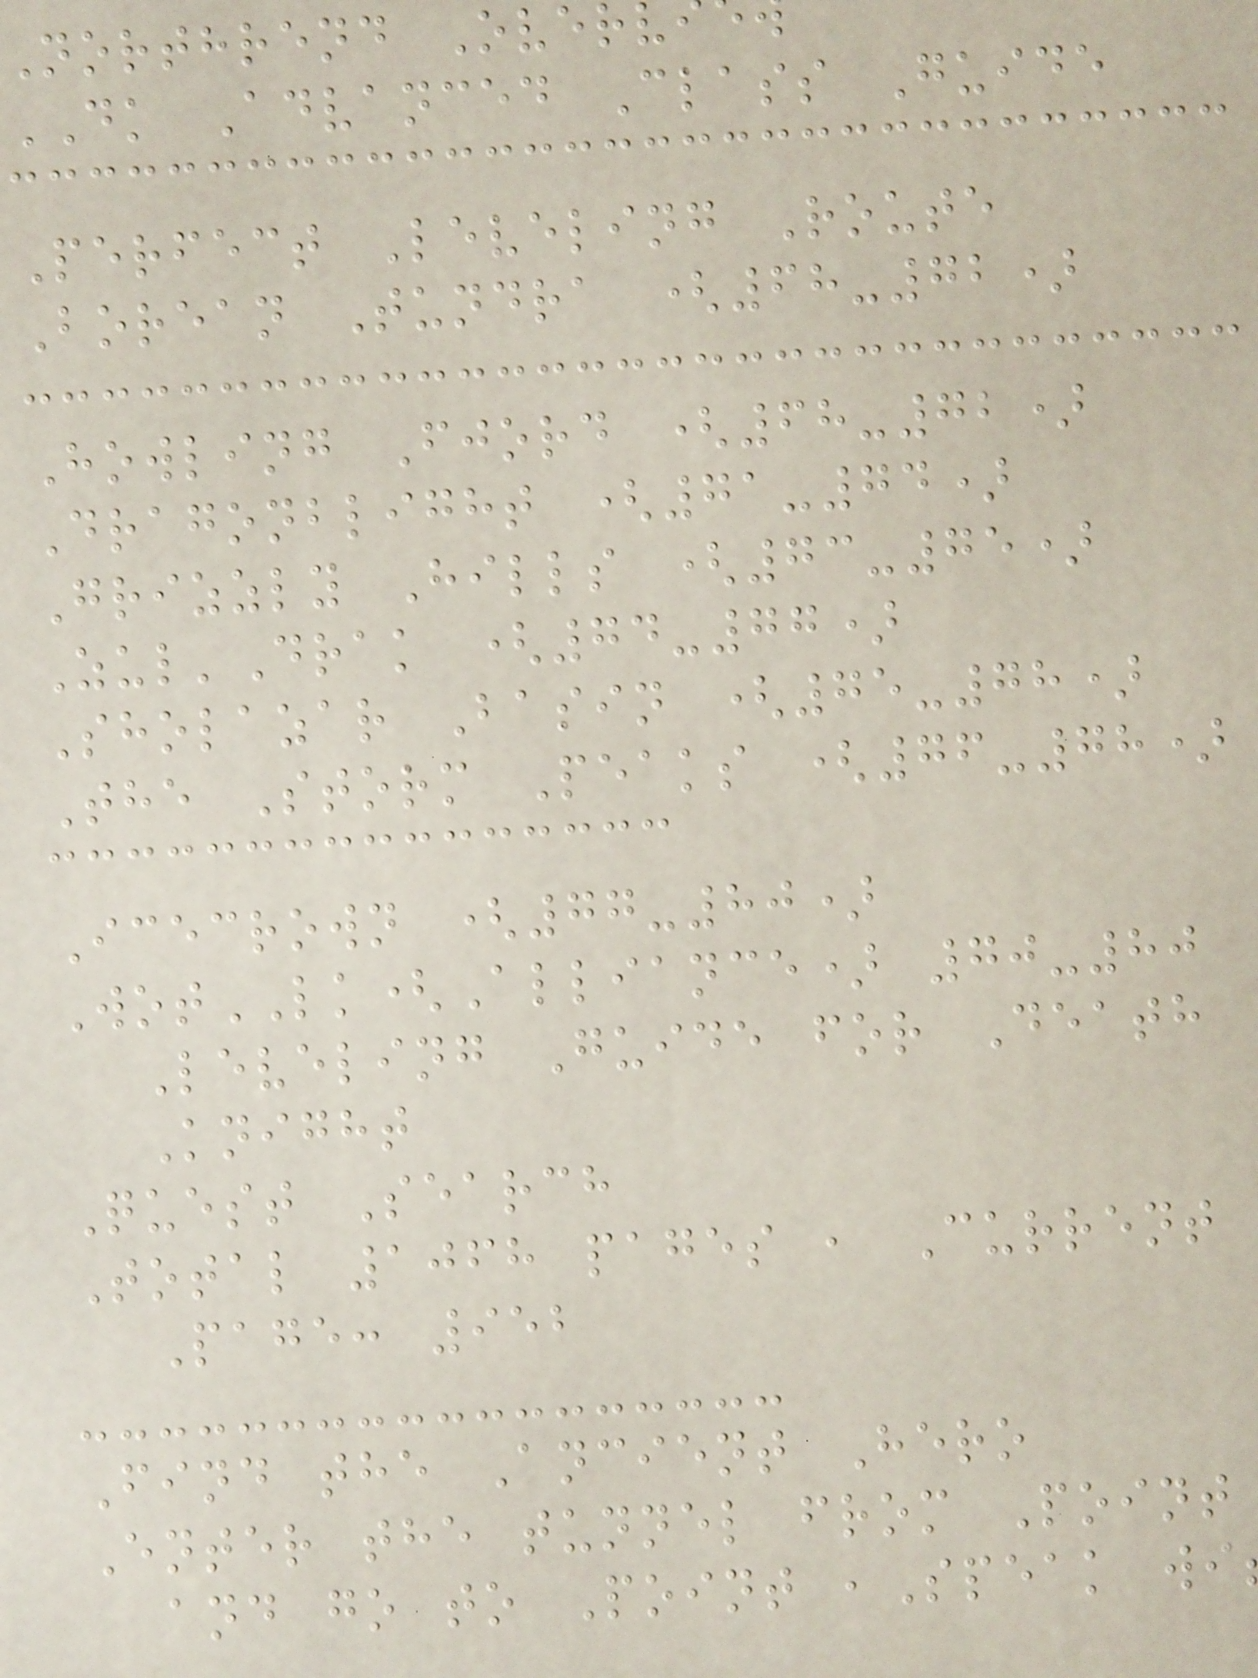Northrend Over
DK Advanced Class Guide
Perfect Leveling Route
Borean Tundra (68-72)
Howling Fjord (68-72)
Dragonblight (71-74)
Grizzly Hills (73-75)
Zul'Drak (74-77)
Sholazar Basin (75-78)
The Storm Peaks (76-78)
Icecrown (77-80)
WotLK(Alliance) 70-80
Leveling Guide for Death
Knight
Quest Search
Total 1068 pages , Current
Page: 952
Find the Ancient Hero
Enter the tunnel from Point
and go to Point ,Speak wi
